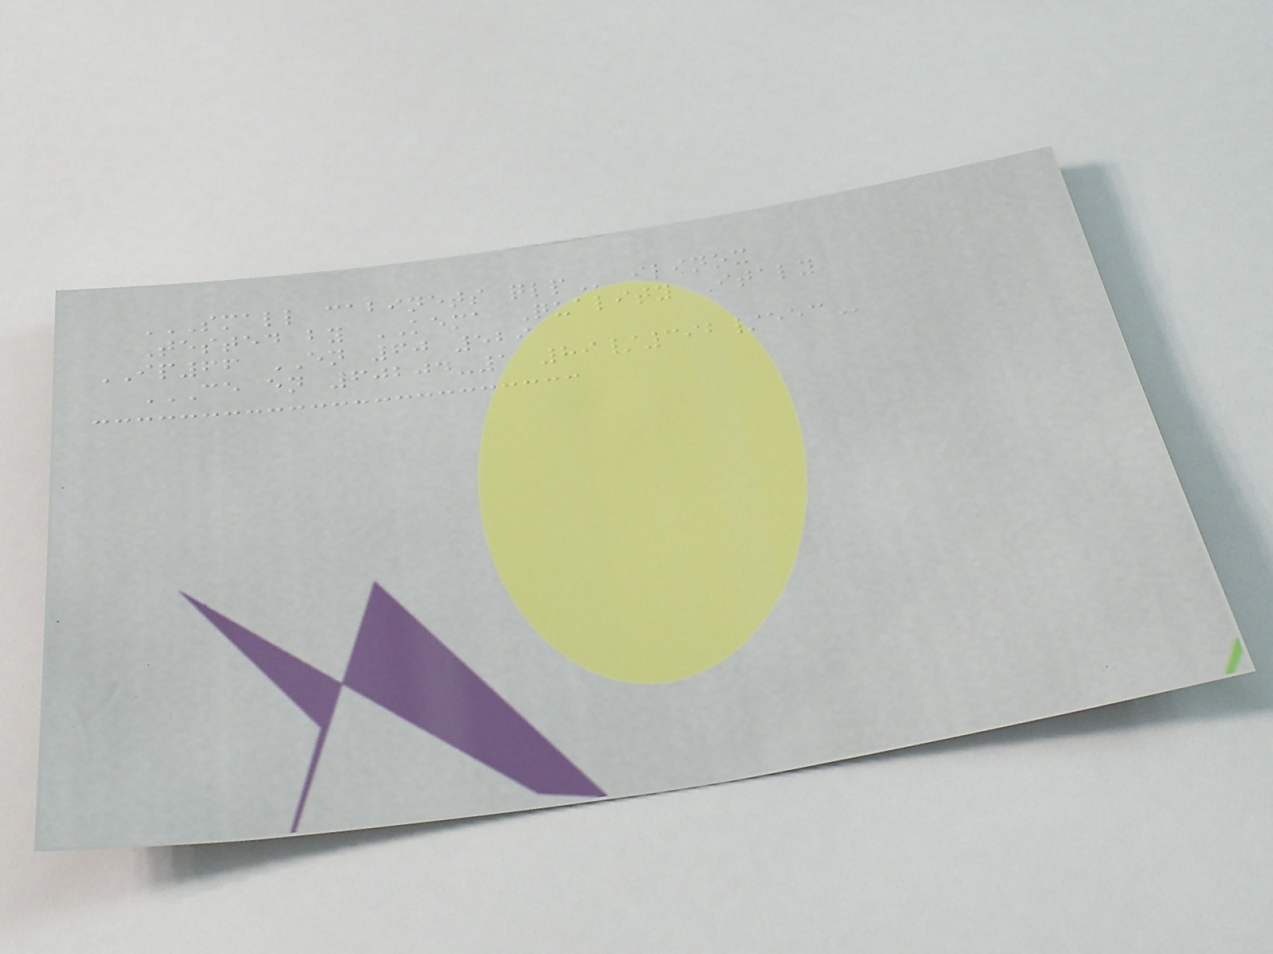SMALL CABINETS QLP ilinox
Tested by KEMA Quality Italy
IP66 EN 60 529
CE EN 60204-1 89/392/EEC
